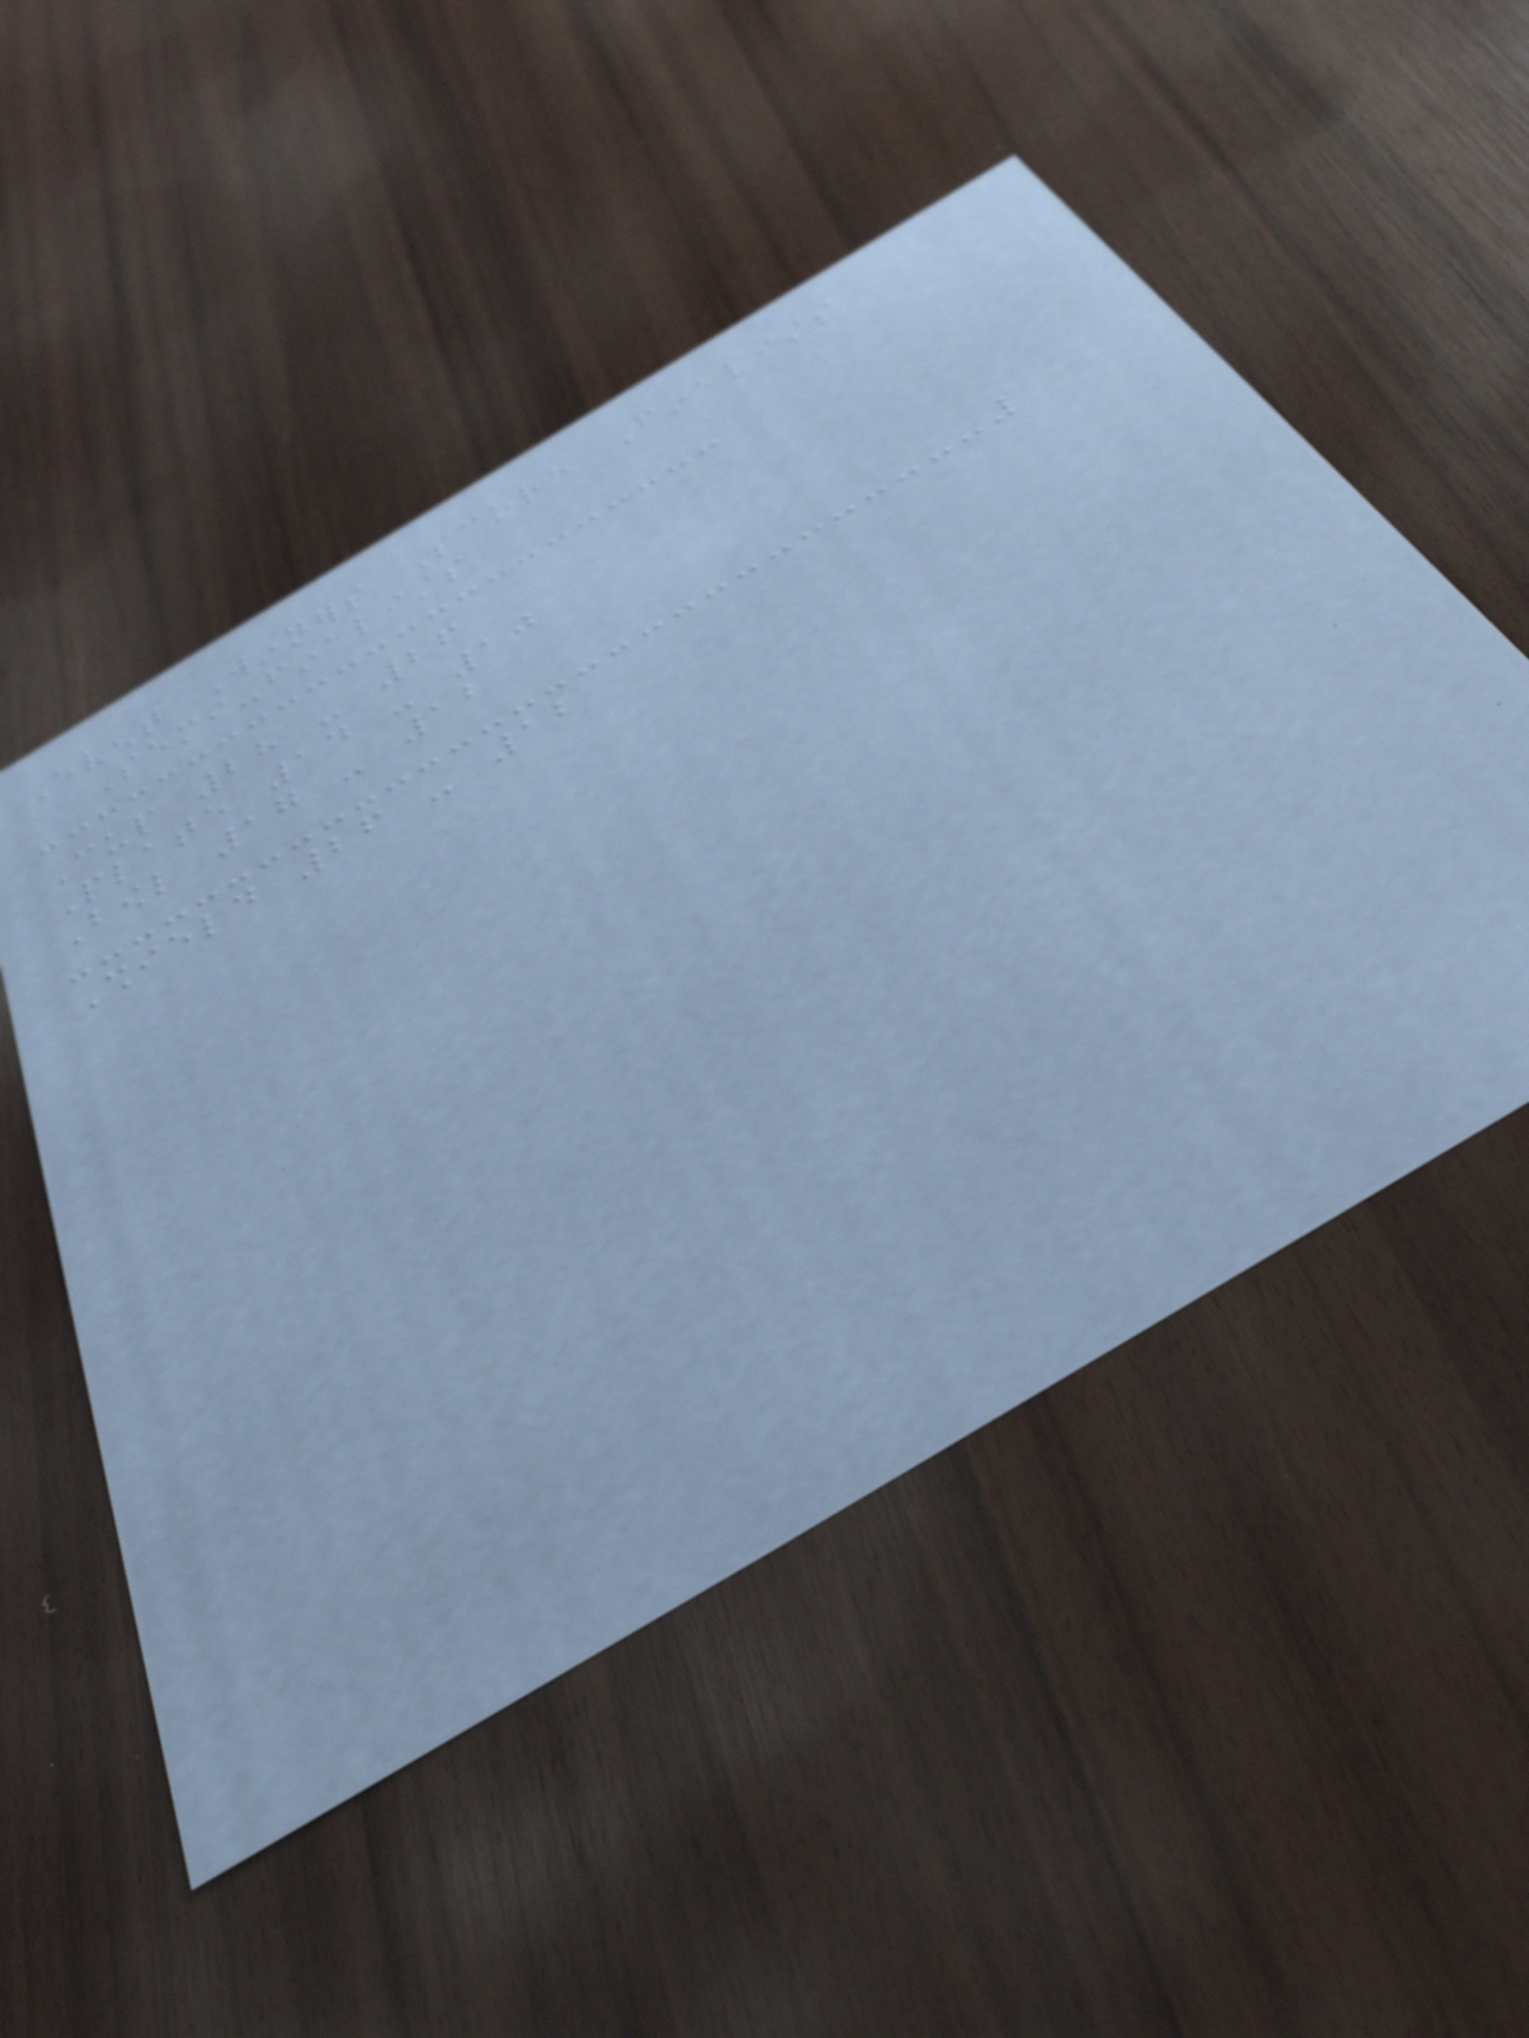Event Winners Score Finalists
Semi-finalists
Cup 28 - 26
Plate 14 - 10
Bowl 17 - 12
Shield 26 - 12
